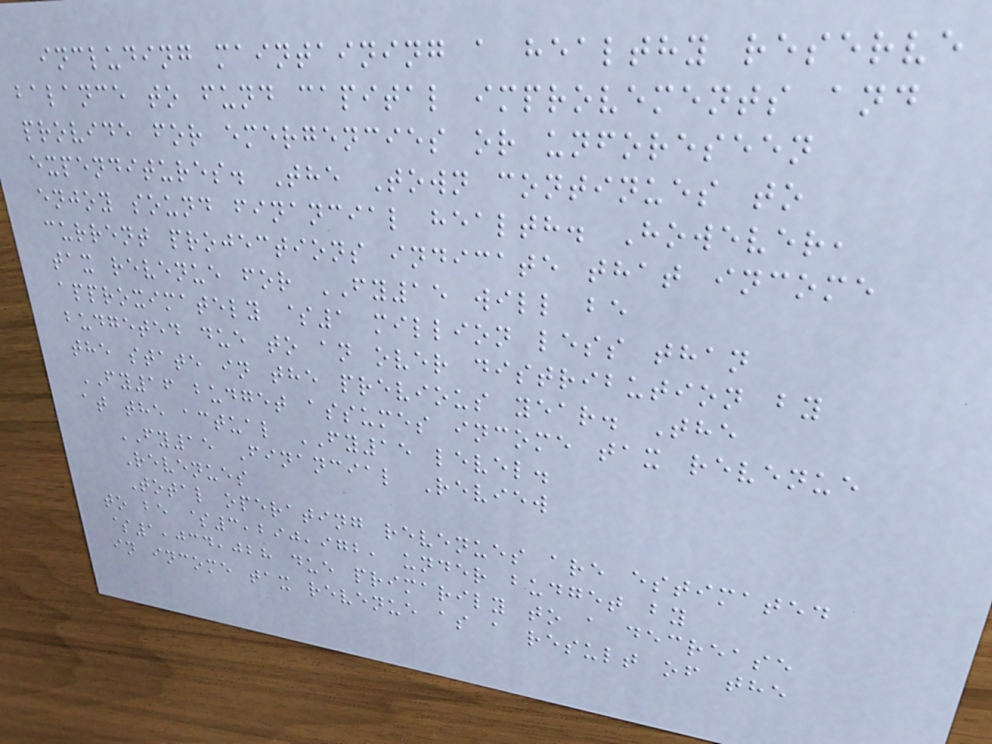including maintaining a healthy reserve
balance to fund capital improvements and
provide for emergencies or unforeseen
expenditures. The Town continues to
enjoy sound financial health. However,
current projections indicate that income
tax revenue for FY15 will be
approximately $1 million less than
budgeted due to an over distribution by
the state in the previous year. The
FY16 budget assumes income tax revenue
at the actual FY15 level.
FY15 Financial Review
Revenues
Total operating revenues are estimated
to be $3,290,972, under budget by
$1,034,028 due primarily to a decrease
in income tax revenue as a result of the
